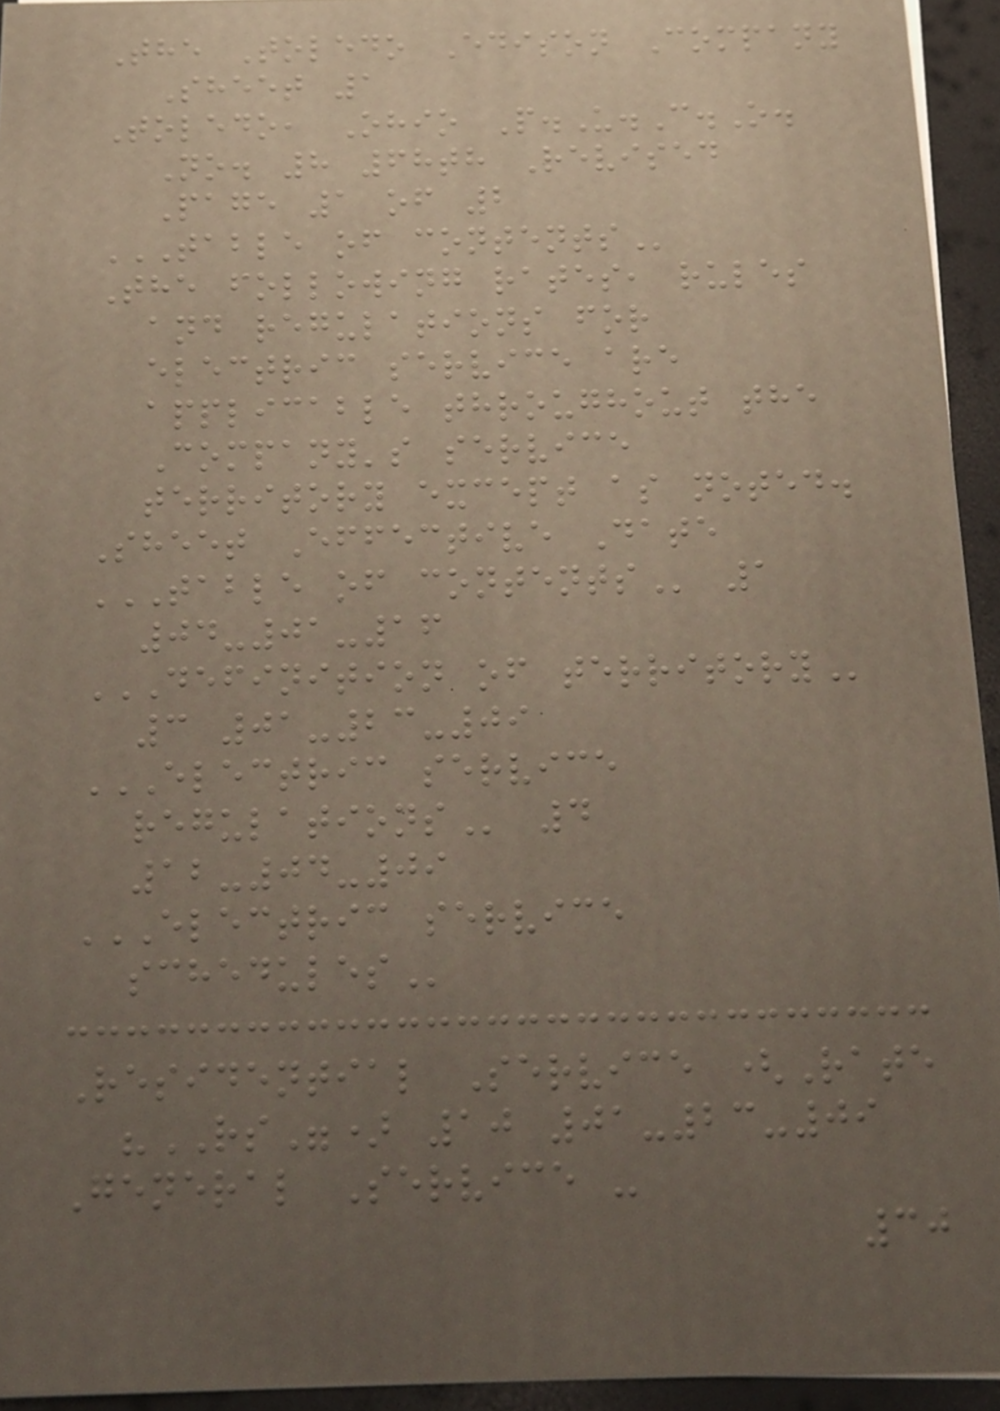The Toledo Edison Company
Sheet 1
Toledo, Ohio P.U.C.O.
No. 8 68th Revised
Page 1 of 2
TABLE OF CONTENTS
The following rates, rules
and regulations for
electric service are
applicable throughout the
Company's service
territory except as noted.
Sheet Effective Date
TABLE OF CONTENTS 1
04-01-16
DEFINITION OF TERRITORY
3 01-23-09
ELECTRIC SERVICE
REGULATIONS 4
12-04-09
ELECTRIC SERVICE
SCHEDULES
Residential Service (Rate
"RS") 10 01-23-09
General Service -
30
